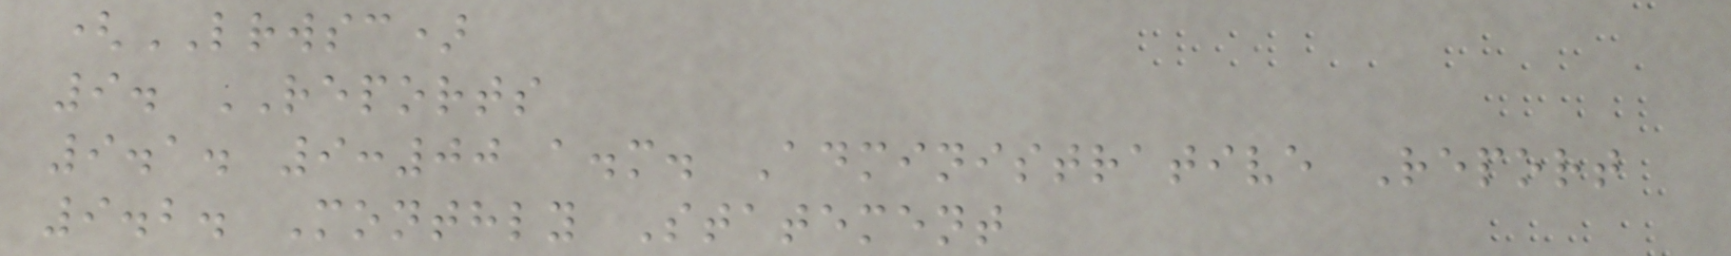(LRWSC)
9. REPORTS
9.1. 9:00 a.m. Administrative Report
9.2. Monthly Statement
